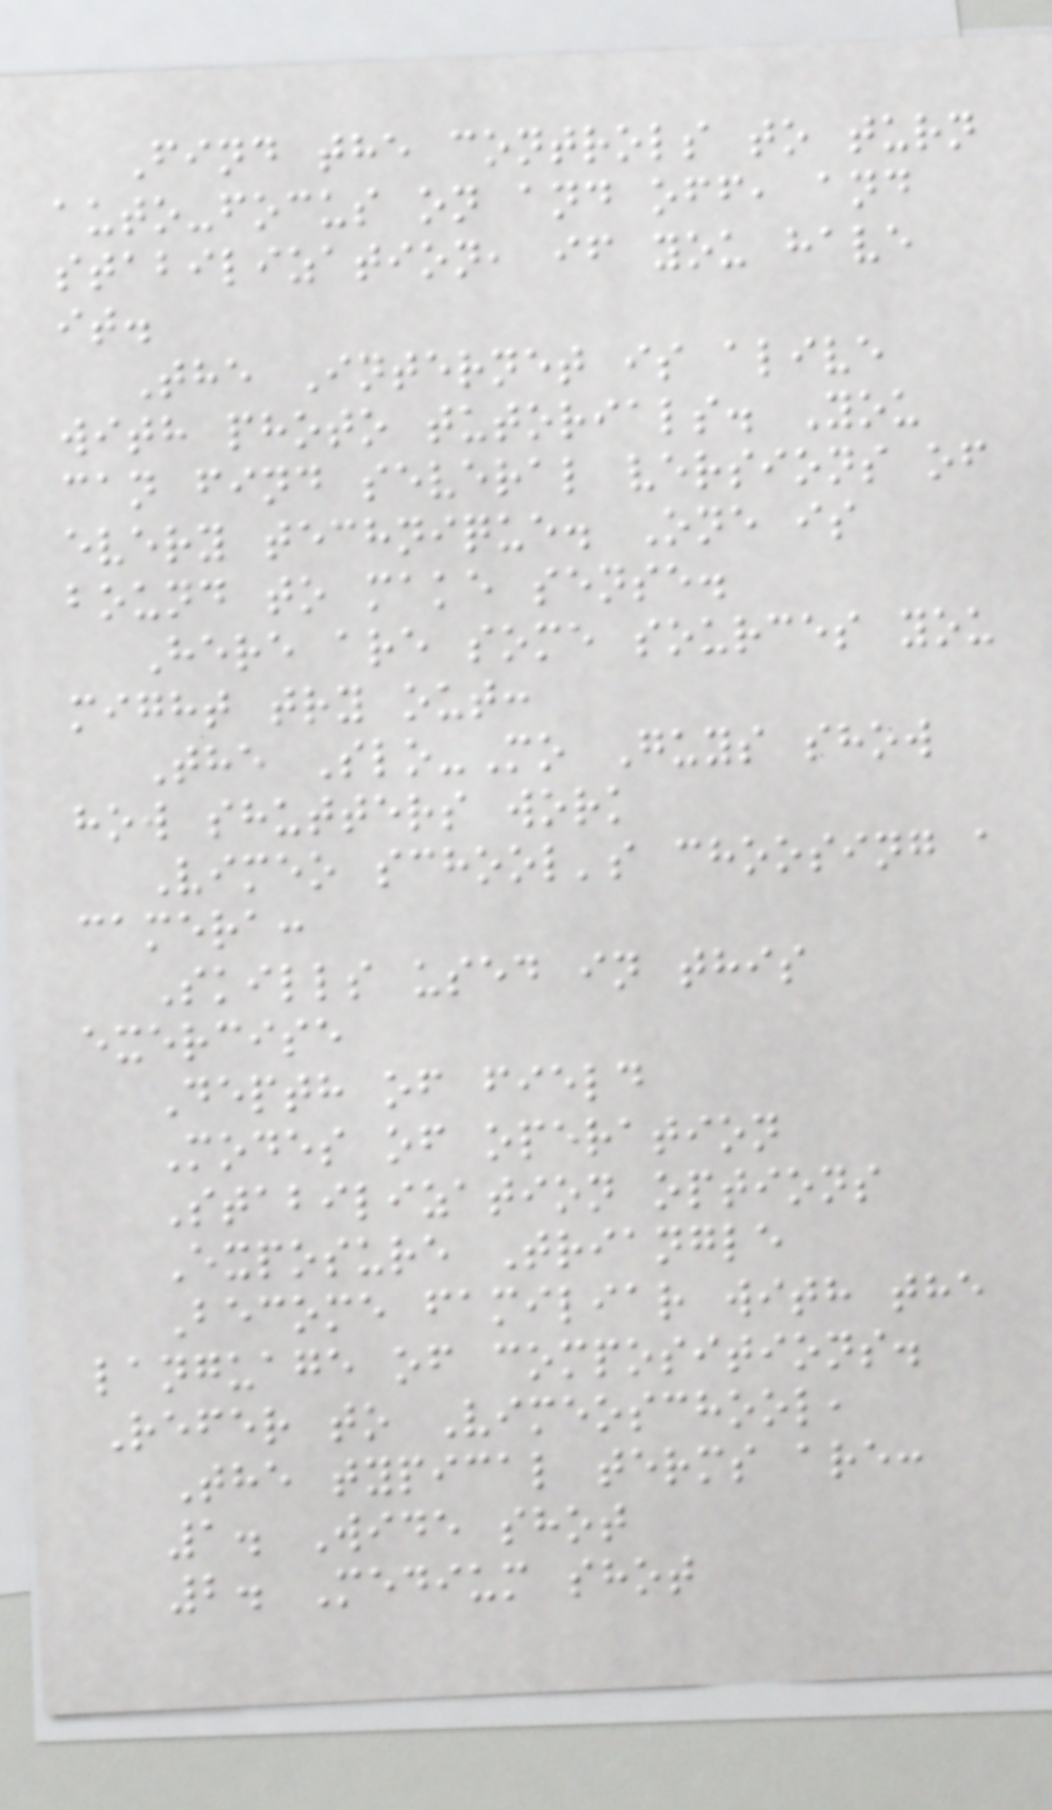Find the controls to turn
auto-focus on and off, and
stabilization, if you have
it.
The Internet is alive
with photo tutorials. You
can find several versions of
every technique. One is
bound to make sense.
Here are some sources you
might try out:
The Slo-Mo Guys show
how shutters work
Vimeo school's choosing a
camera:
Skills used in this
exercise
Depth of field
Modes of operation
Stabilization options
Exposure Triangle
Become familiar with the
language of compositions.
Refer to Vimeoschool,
The typical terms are:
1. Wide shot
2. Medium shot
